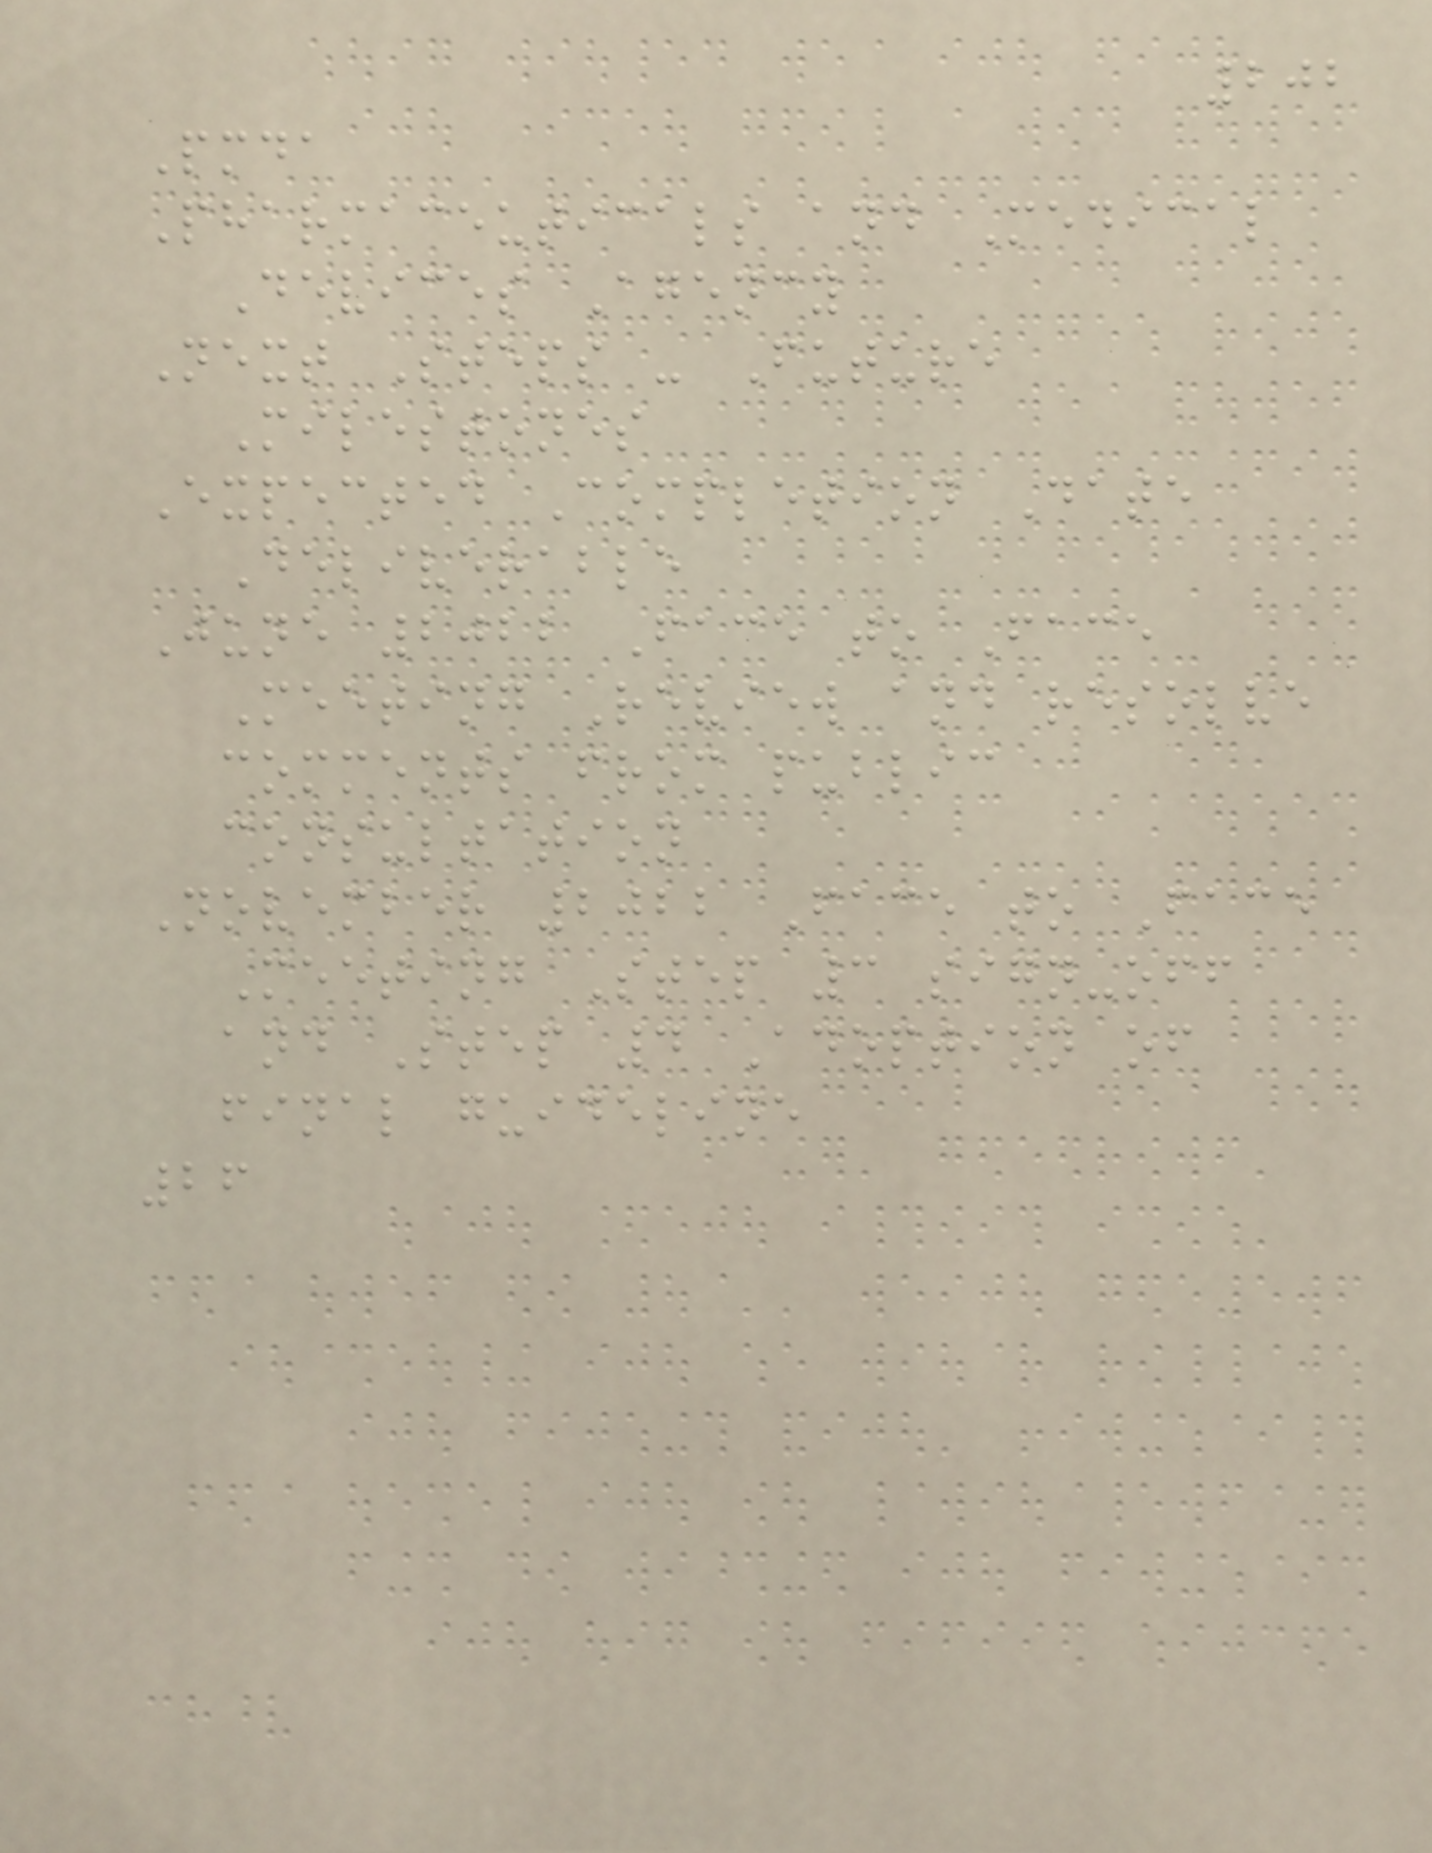202
Pmda
Pharmaceuticals and Medical
Devices Agency
Next Steps - Future
Milestones
Expected Completion Date
Deliverable
June 2022 Face to Face
Meeting Review and resolve
comments from public
consultation
November 2022 Face to Face
Meeting Step 3 sign-off
and Step 4 Adoption of
final guideline
26
